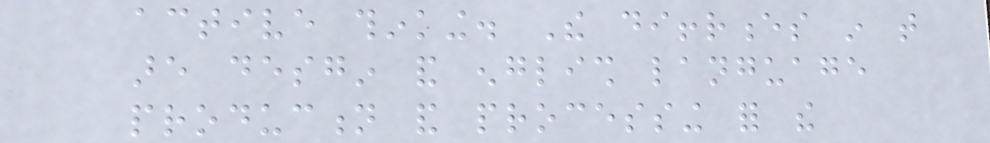active thinking. The diffrences in that
are desgin and english language
production and processing for the
